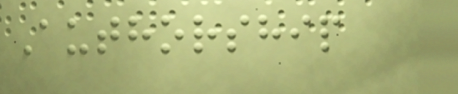Authorship
